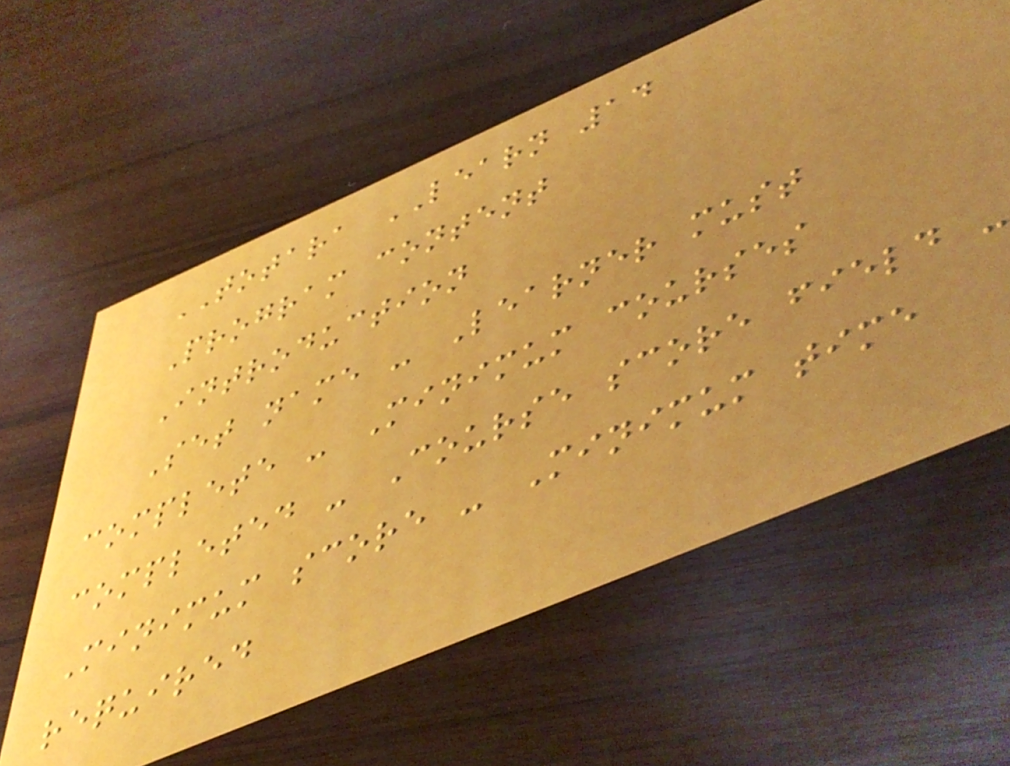TOTARA LEARN 14
Program content
Introduction
Set name - Learner must
complete - Minimum courses
completed - Course score field -
Minimum score - Minimum time
required
